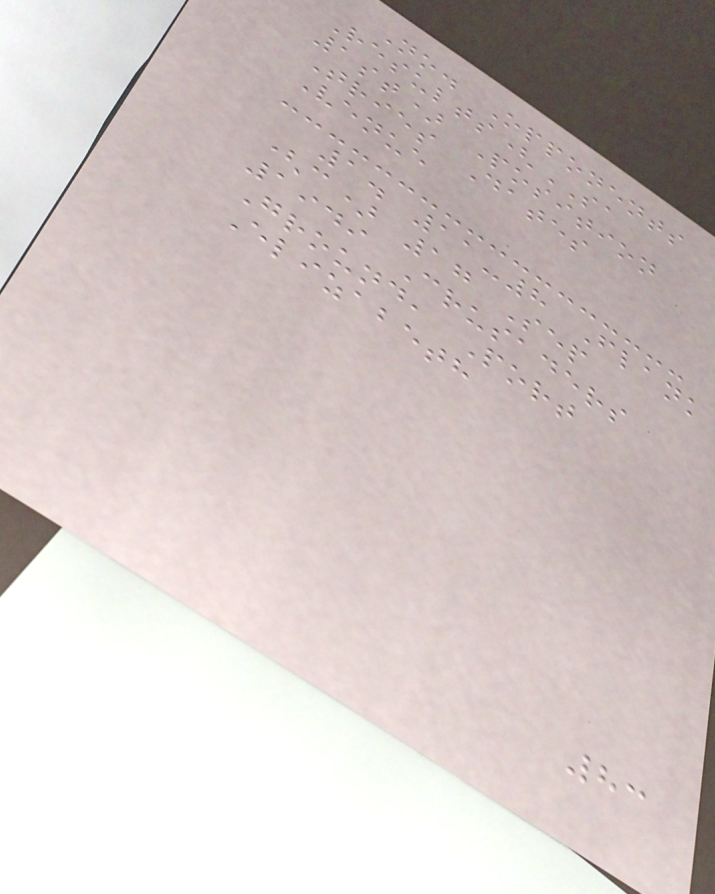No. Opponents
Results(SA
1st) Position
Tries Dates
Venue
1. 11-8 Flank
(c) 17 Sep
1949 Crusaders
Ground, Port
Elizabeth
83
